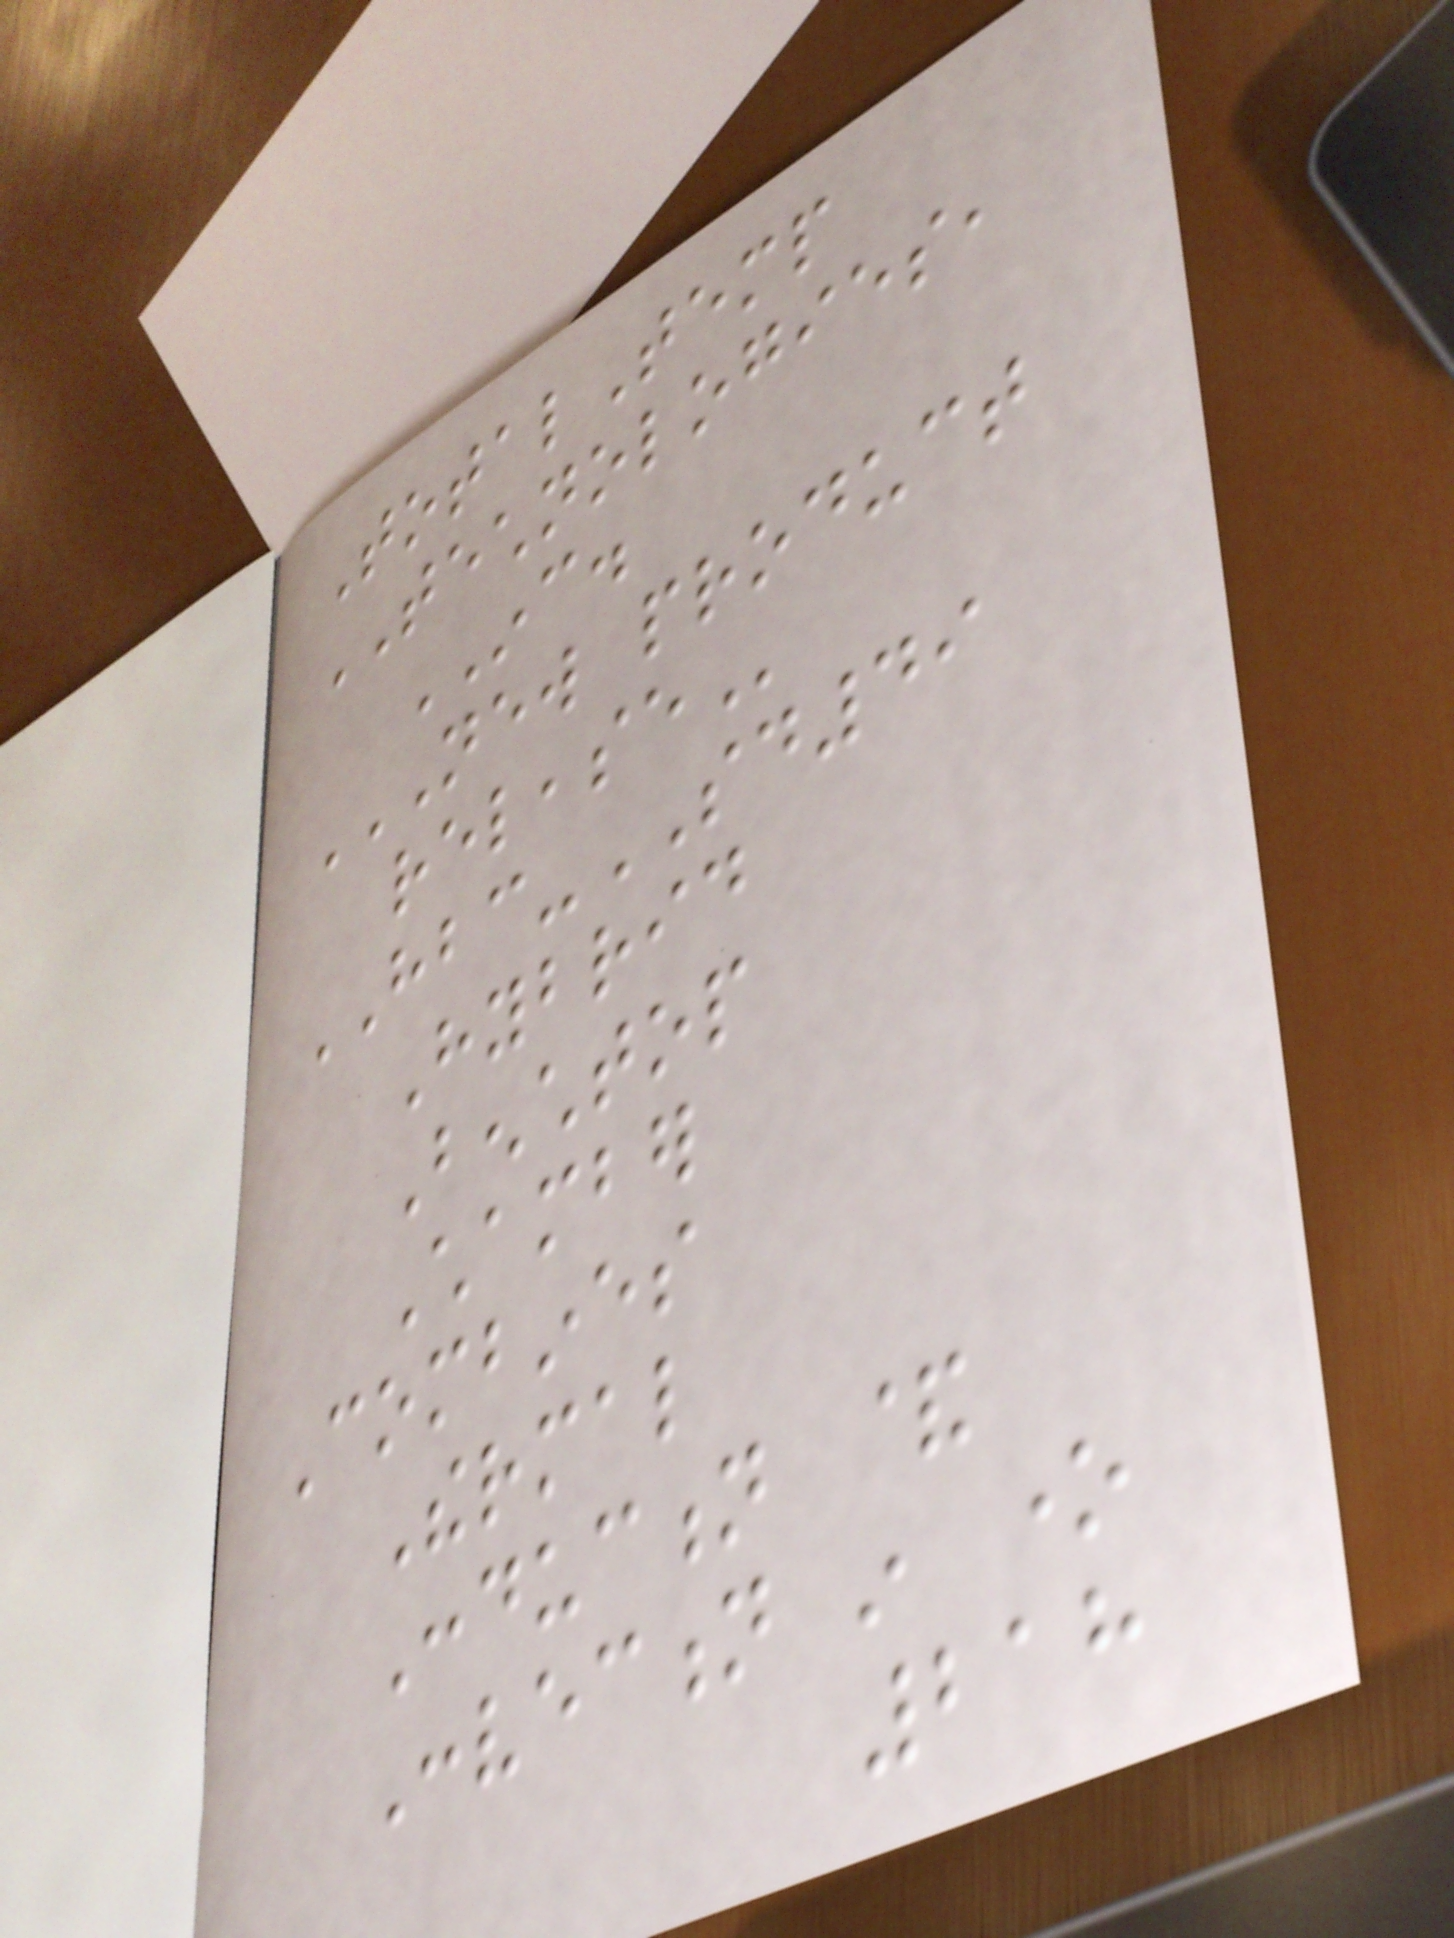TotalTemp
TECHNOLOGIES,
INC.
NEW PRODUCT
RELEASE
HBC-SD49
Hybrid
Benchtop
Chamber
Combines
Thermal
Conduction &
Convection in one
218
